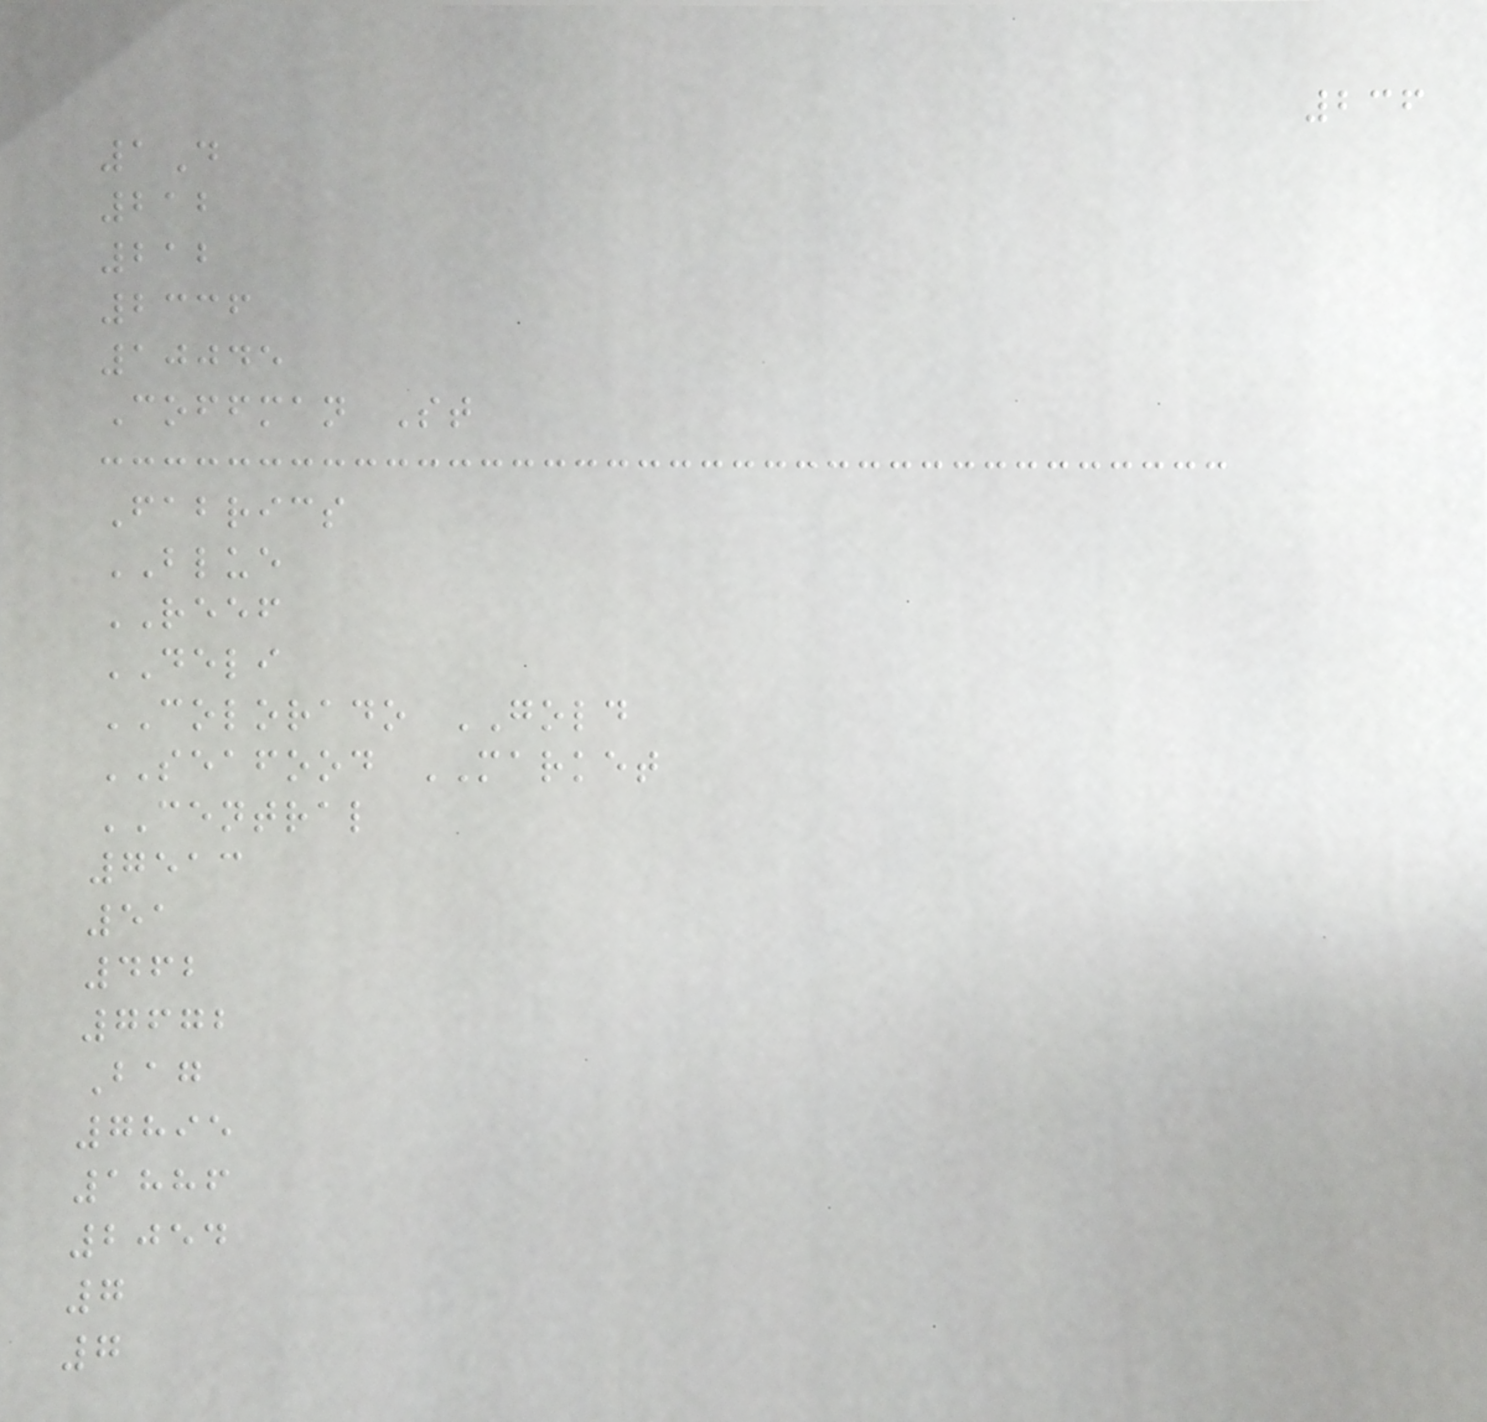236
1D
212
212
2336
10045
Coffman St
Fabrics
BLUE
REEF
DELI
COLORADO GOLD
SEAFOOD MARKET
CENTRAL
7513
51
462
7672
Bag
7895
1886
2054
7
7
